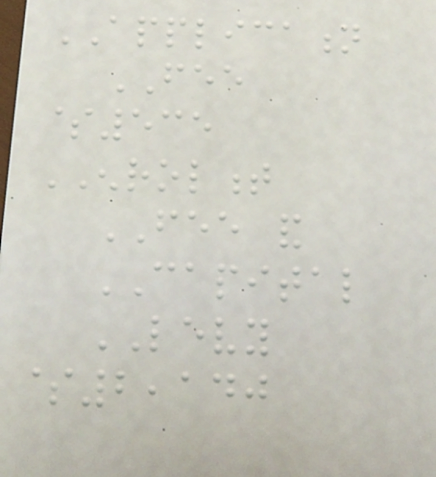APPLICATION
FEE
$535
ENROLMENT
FEE and
CAPITAL
LEVY
$2,140
